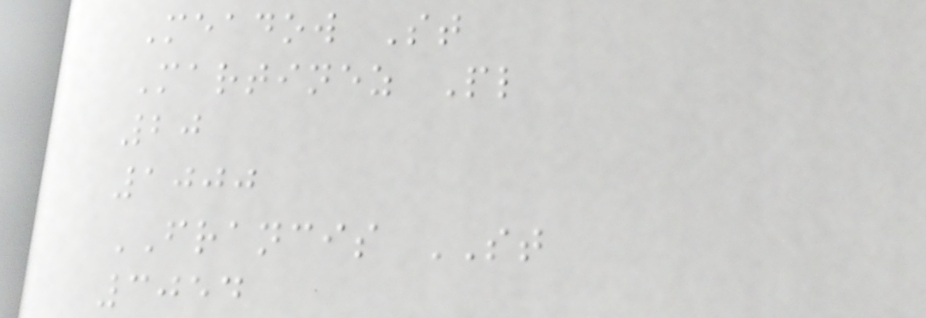Meadow St
Martinez Pl
20
1000
FRANCIS ST
3054
